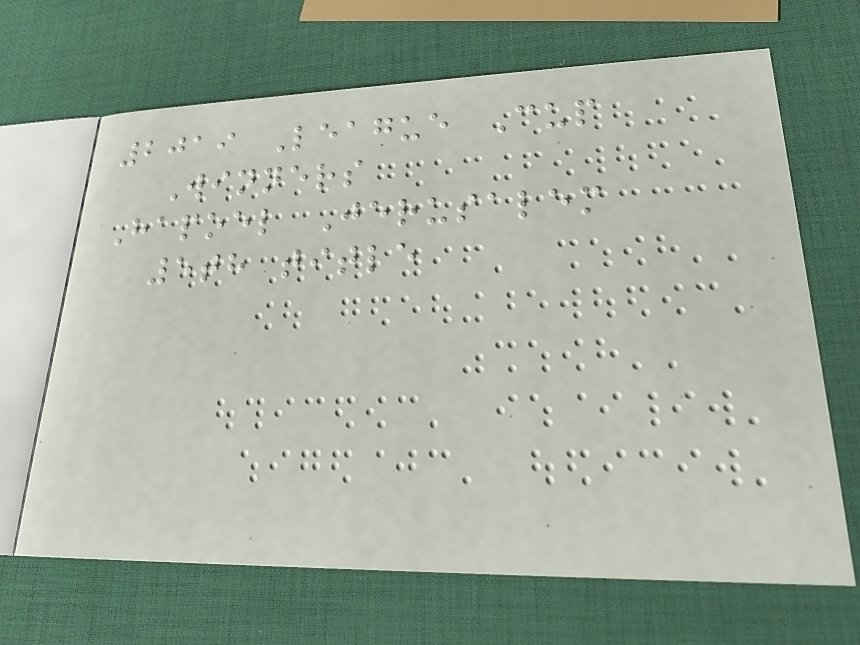2019 League Cup
Winners
Hapoel Jerusalem
5th title
